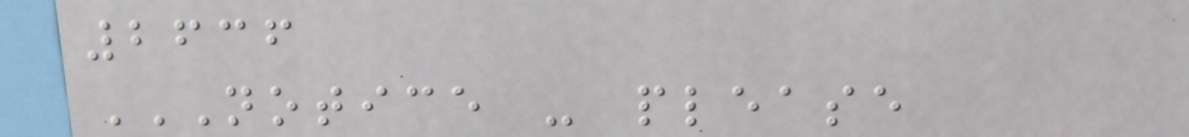2636
NOTICE - PLEASE
